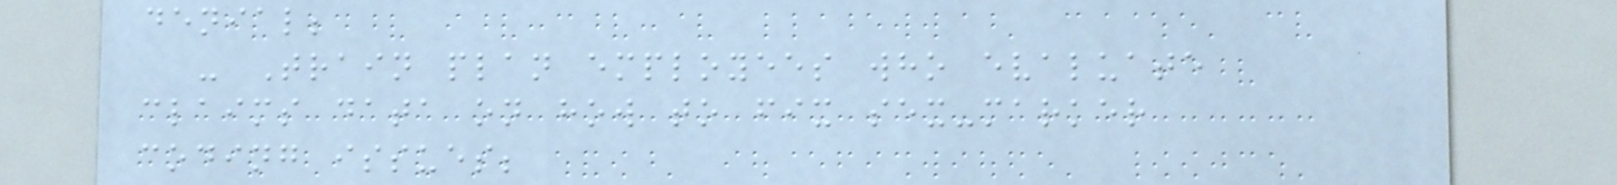denial;
- Train plan employees who evaluate
claims data on how to fix sex-marker
coding issues;
